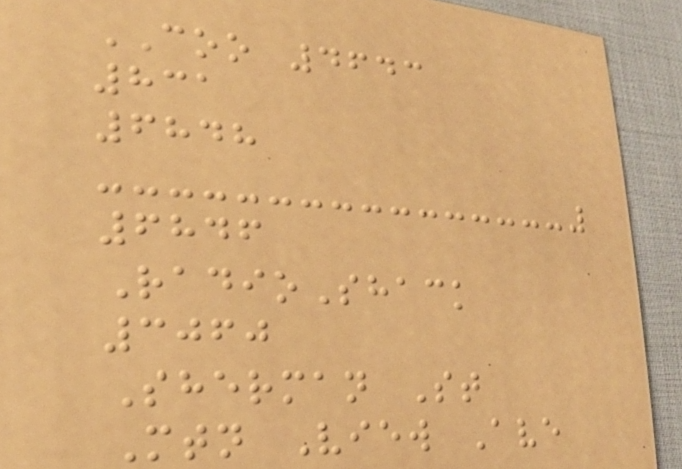COO 4643
831
6848
6846
RadioShack
3060
Sherman St
Mtn View Ave
